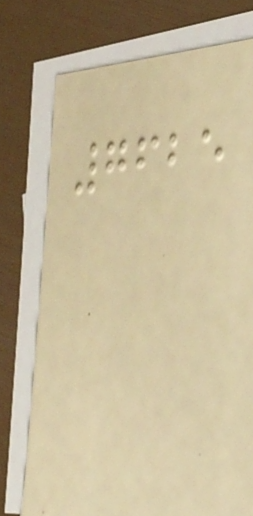7625
